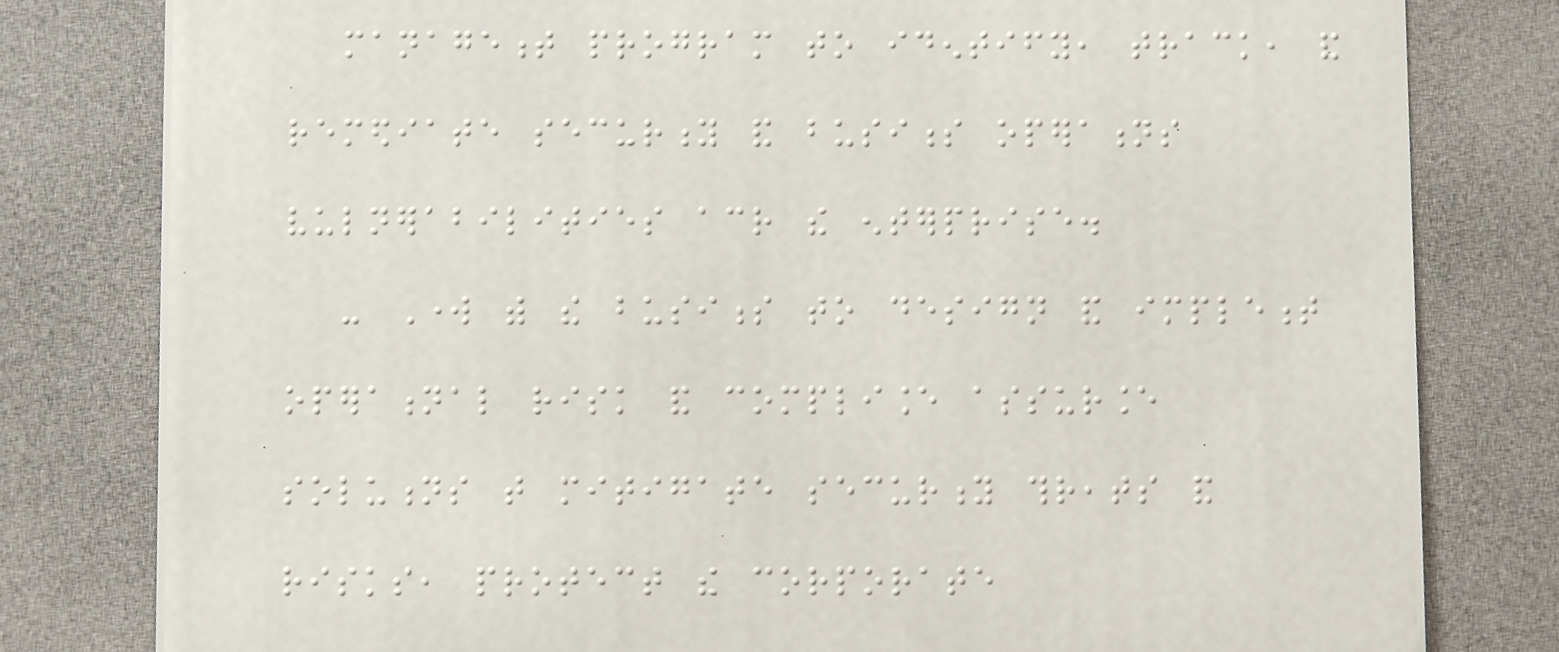management program to identify, track, and
remediate security and business operations
vulnerabilities across the enterprise.
- Work with the business to design and implement
operational risk and compliance assurance
solutions that mitigate security threats and
risks, protect the corporate
